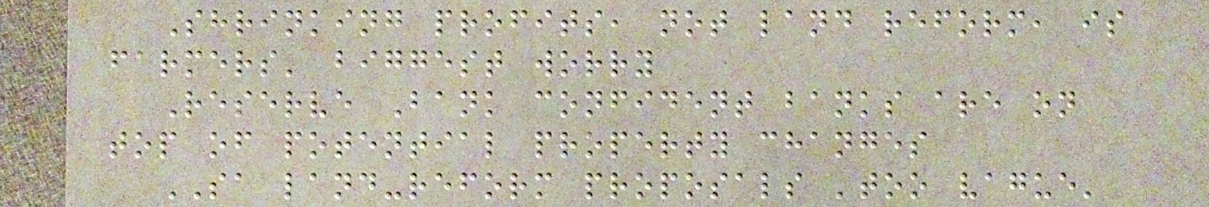Shrinking profits, not land reform, is
farmers' biggest worry
Reserve Bank confident banks are on
top of potential property changes
SA land-reform proposals 'too vague'
